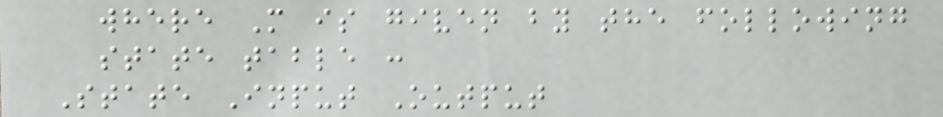where M is given by the following
state table :
State Input Output
